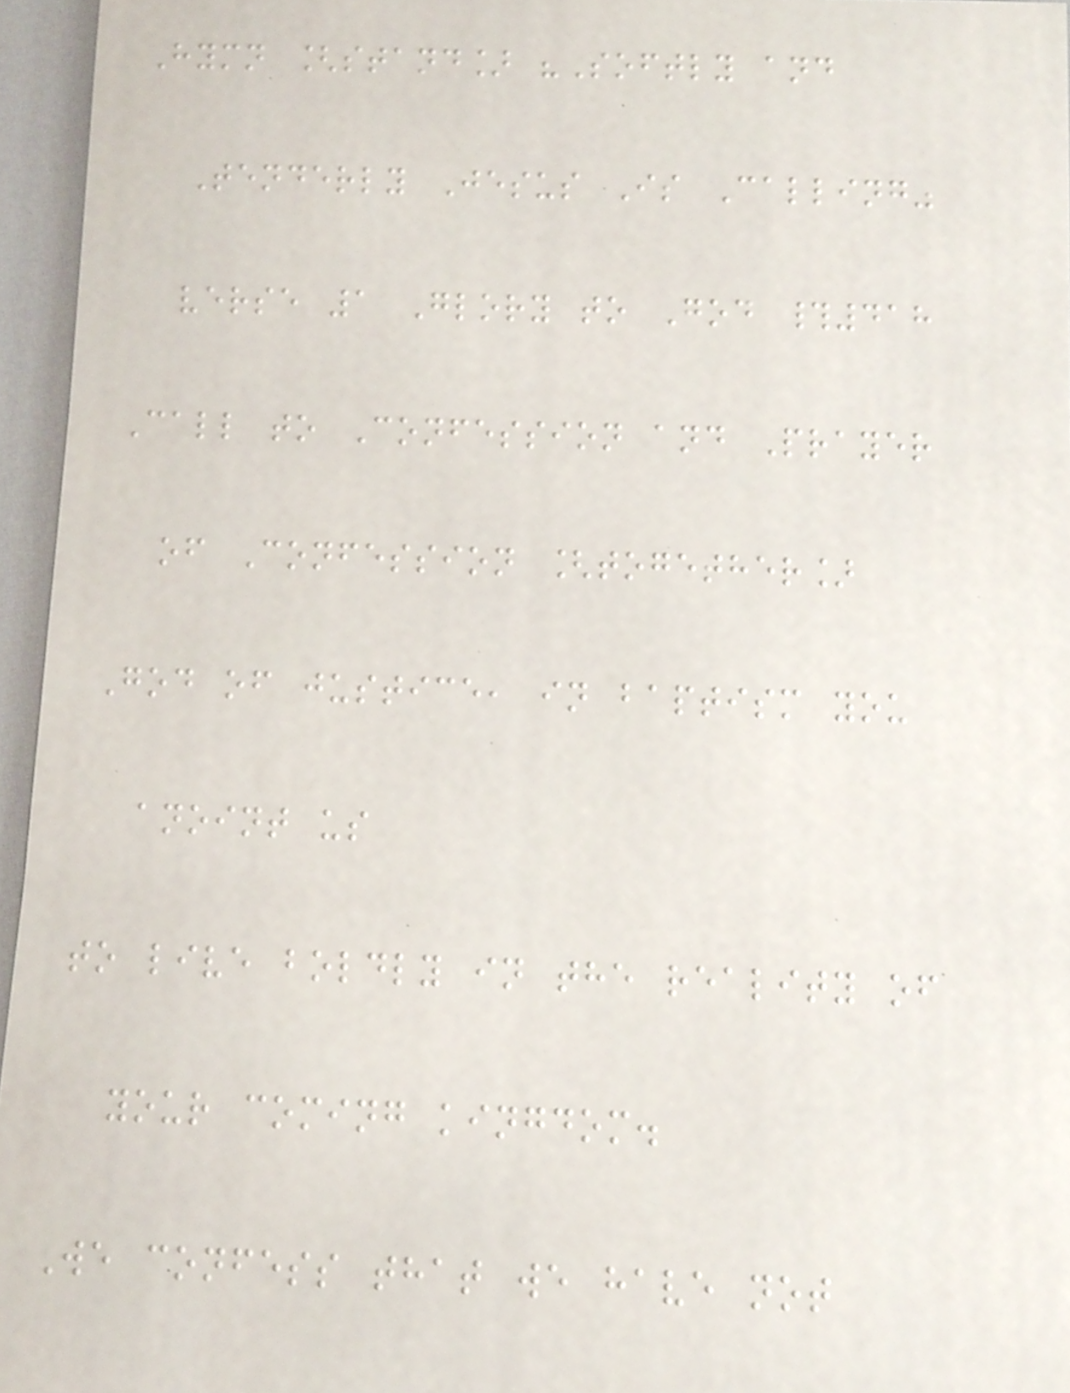Hymn [stand] "Softly and
Tenderly Jesus Is Calling"
verse 1 Glory to God #418
Call to Confession and Prayer
of Confession [together]
God of justice, in baptism you
anoint us
to live boldly in the reality of
your coming kingdom.
We confess that we have not
